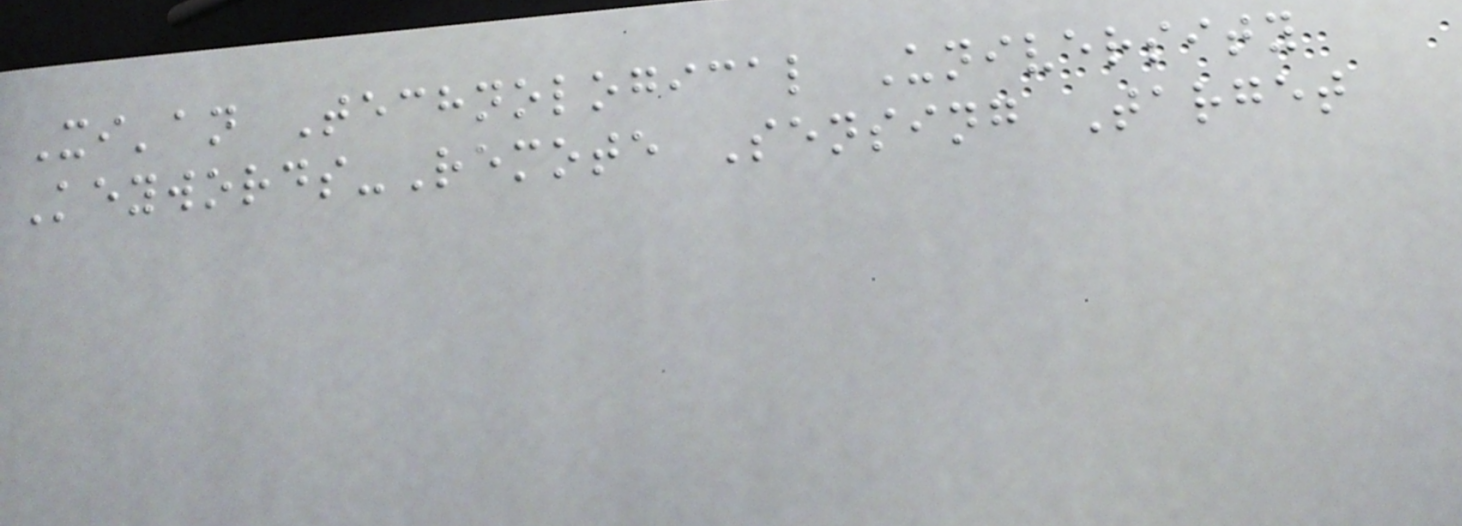Xi'an Technological University
Keywords-Remote Sensing Target
